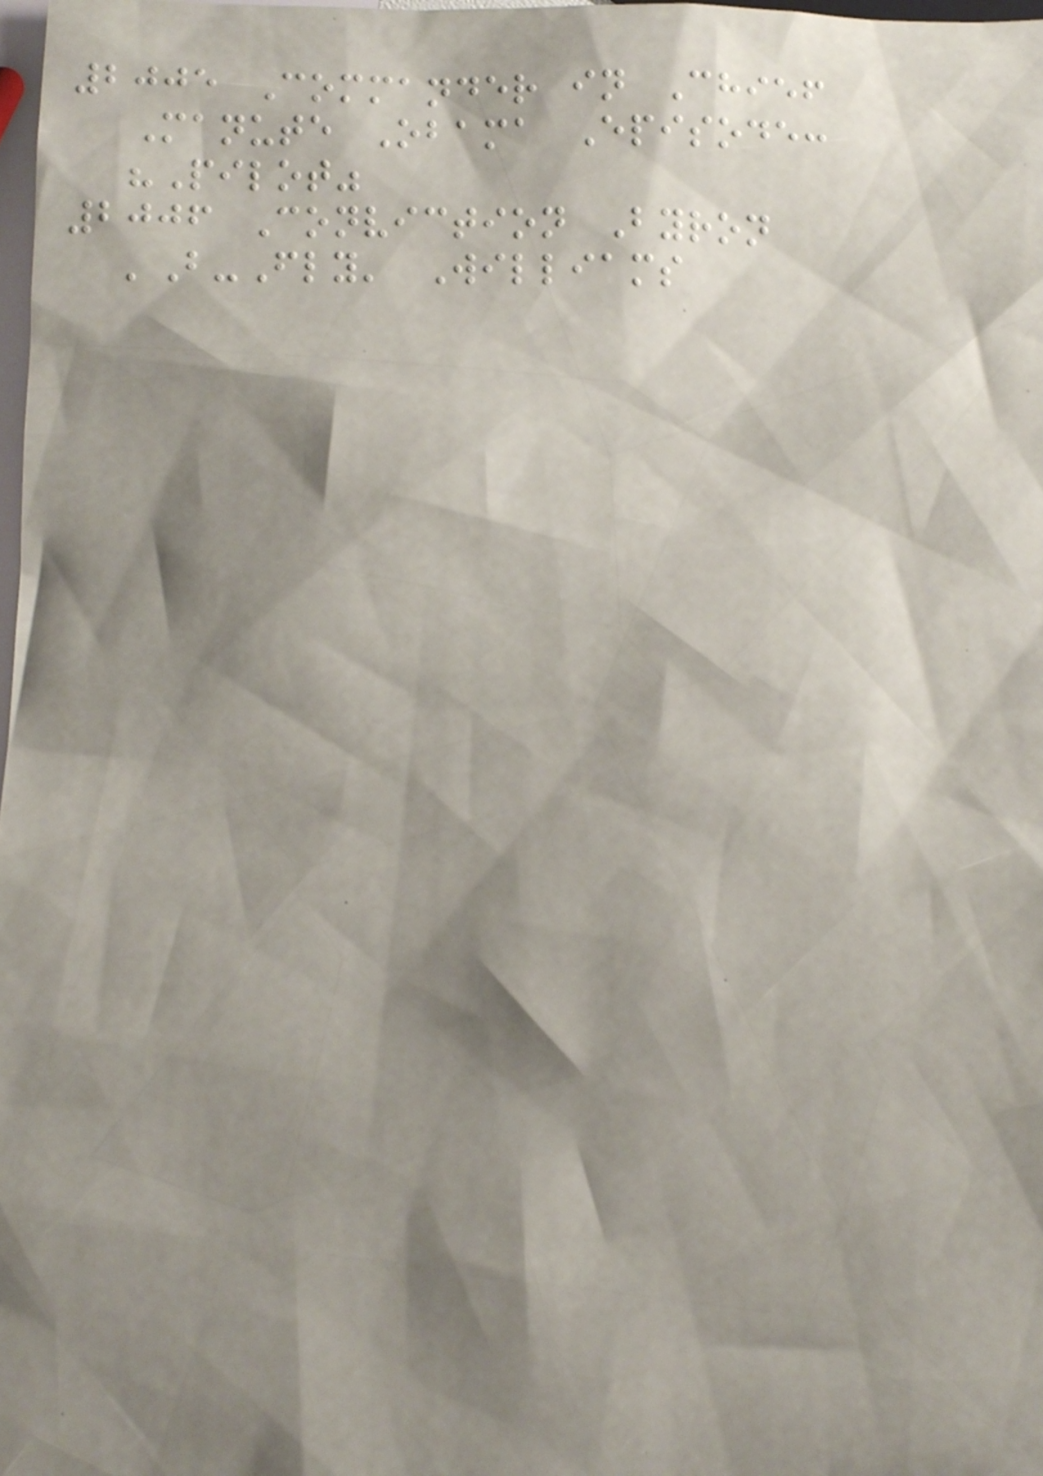2005 Commander in Chief
Manute Obama Episode:
"Pilot"
2006 Conviction Byron
'B-Fly' Williams
